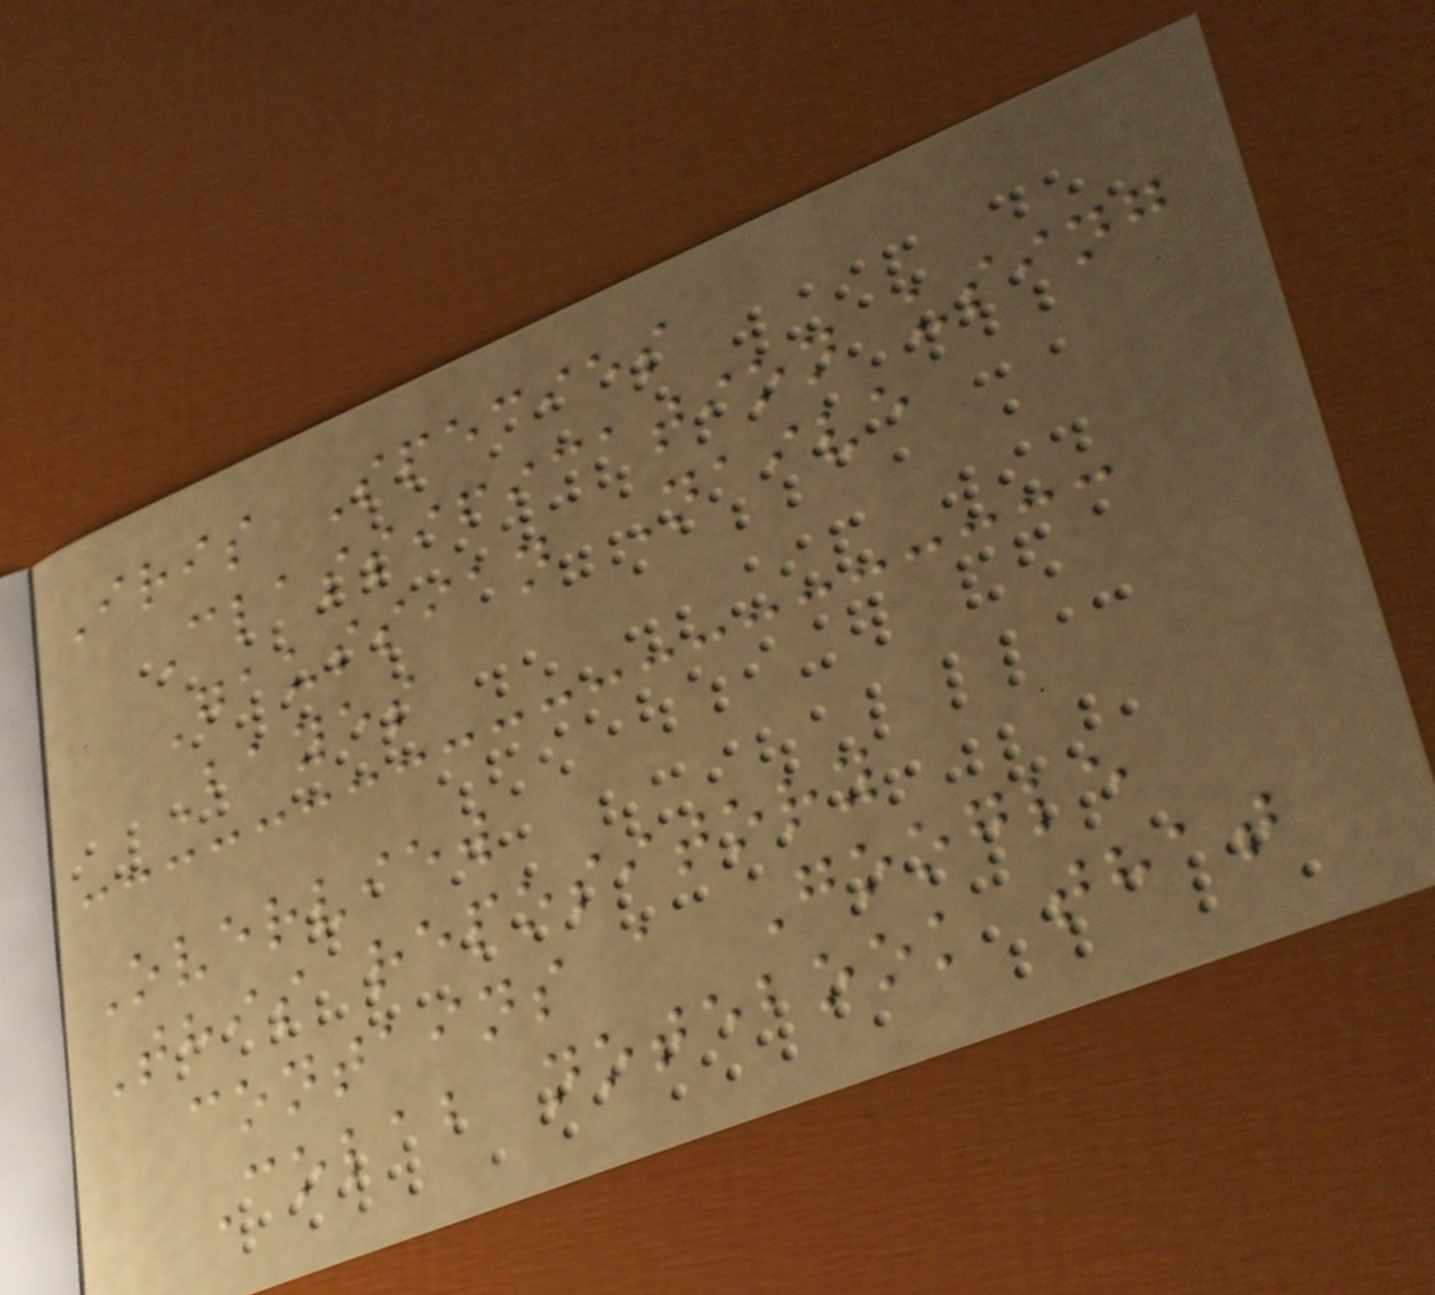Iris Species
Classification using
Gaussian Naive
Bayes
Overview
This repository
contains a Google
Colab notebook that
